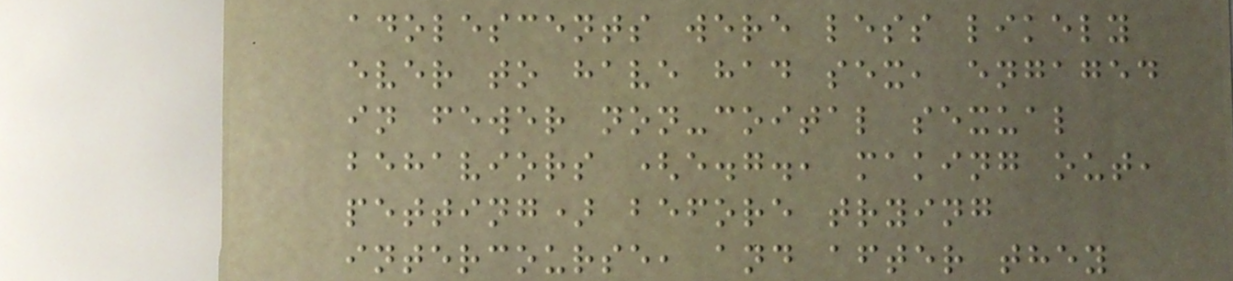adolescents were less likely
ever to have had sex, engaged
in fewer non-coital sexual
behaviors (e.g., making out,
petting) before trying
intercourse, and after they
